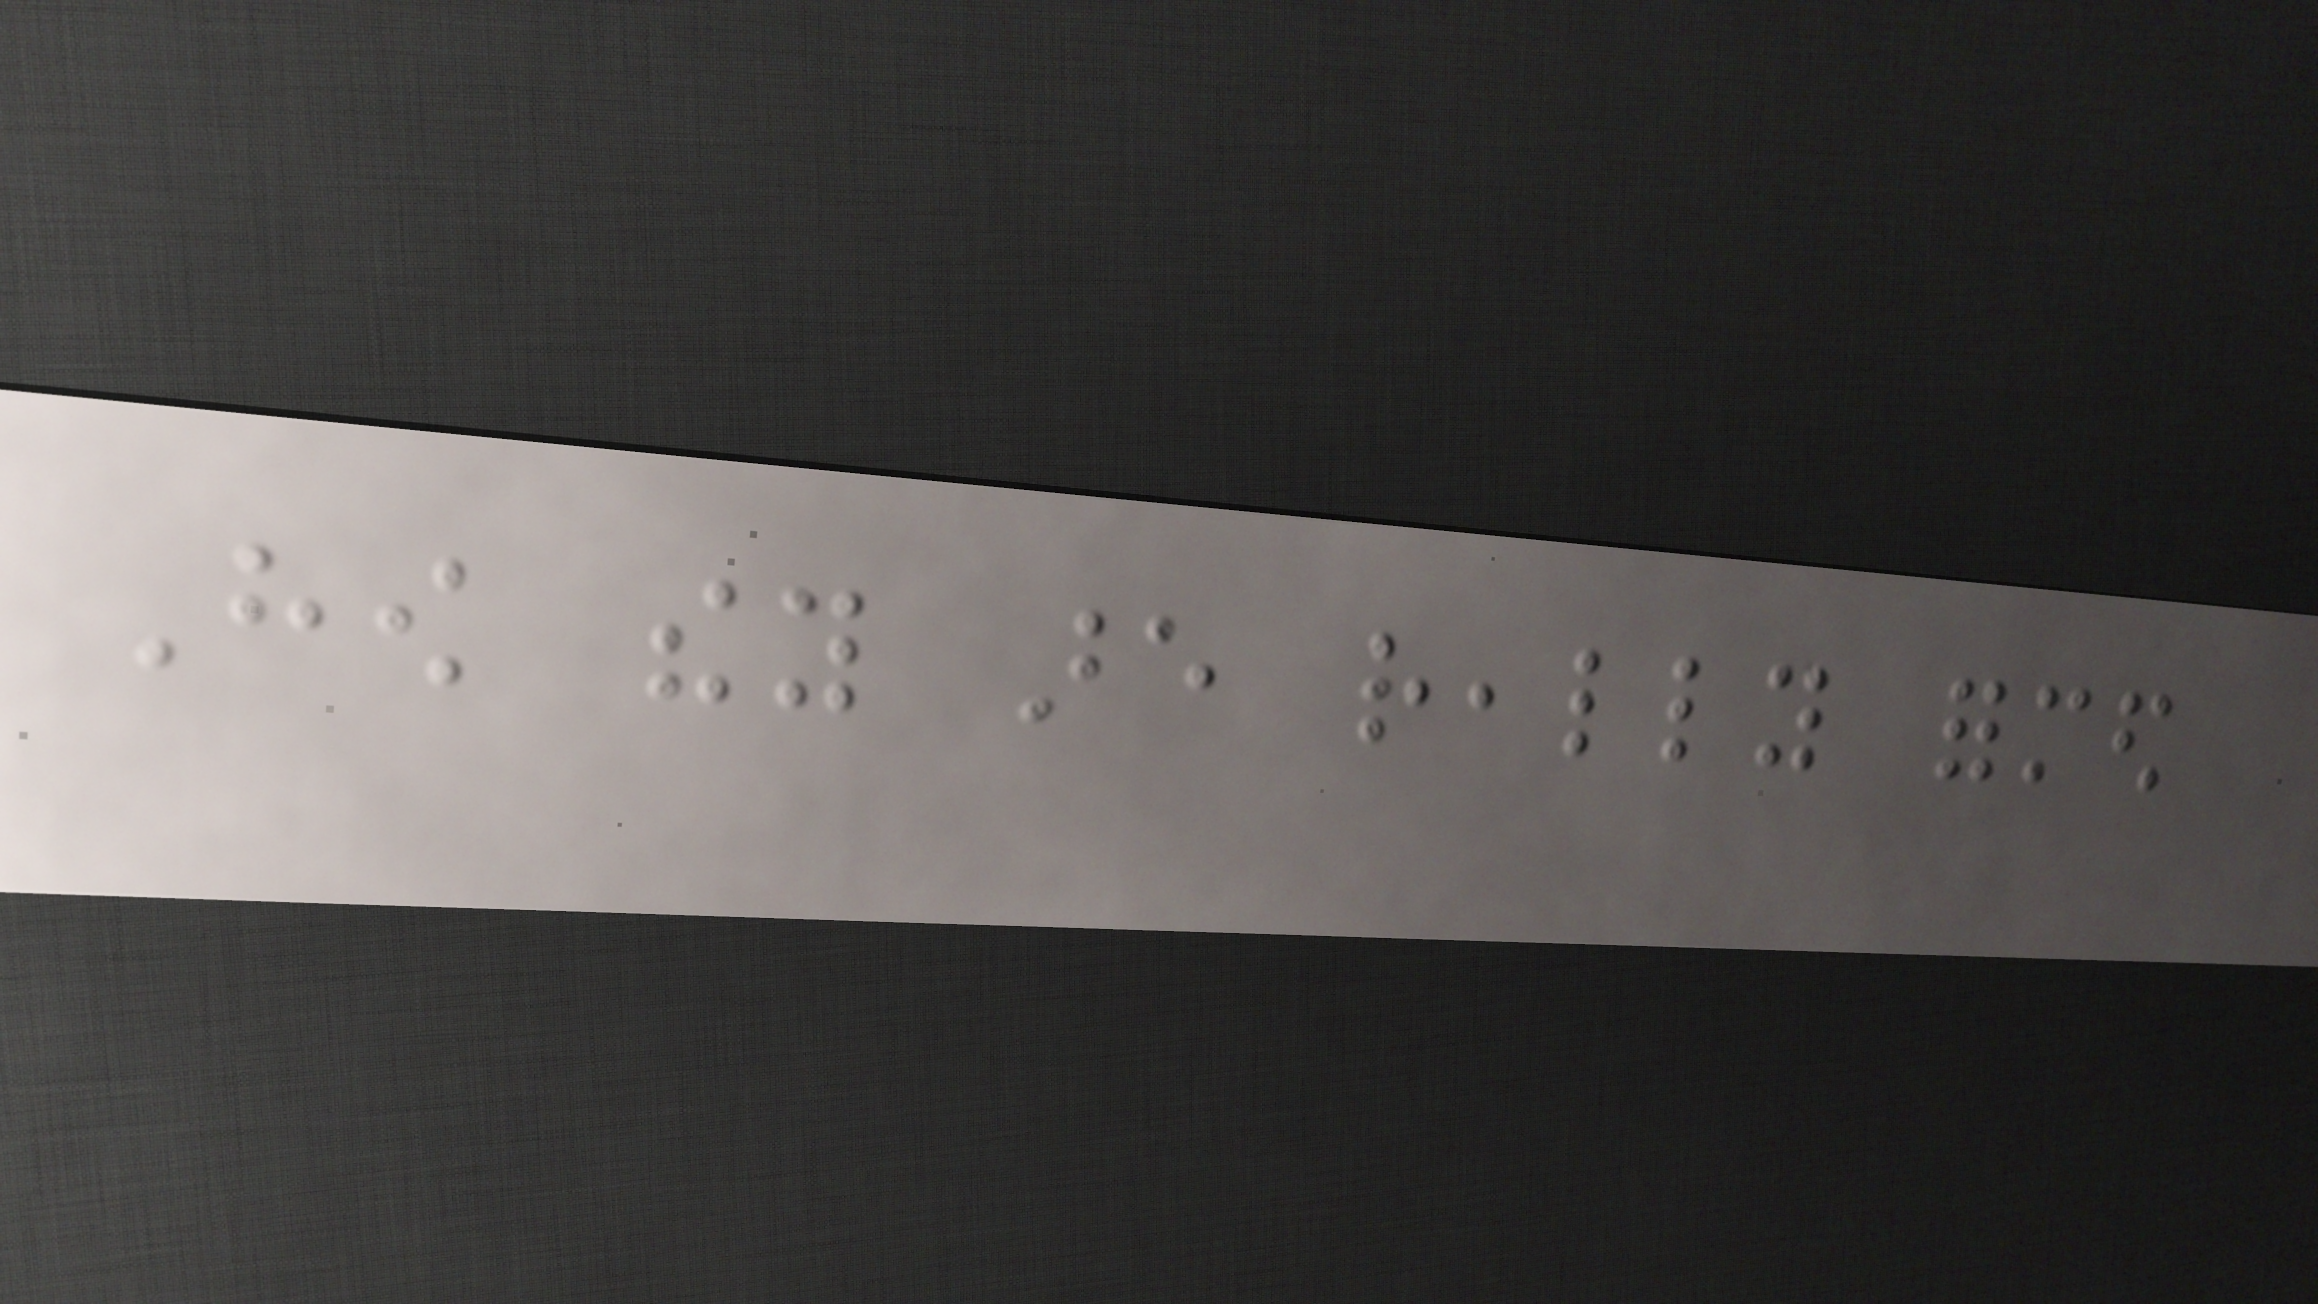How they are really formed
